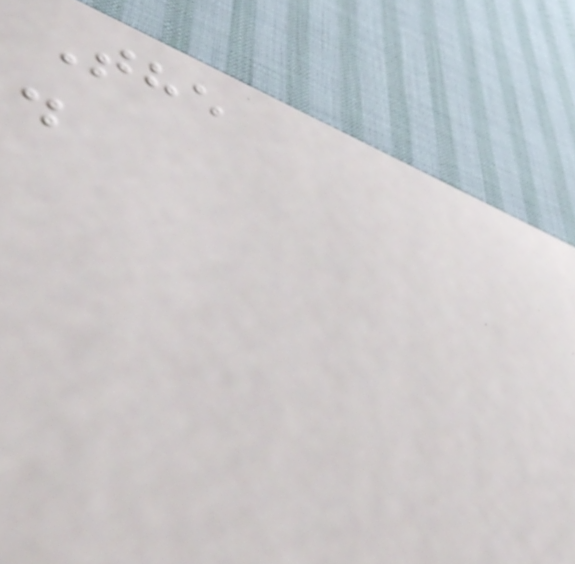The
.
